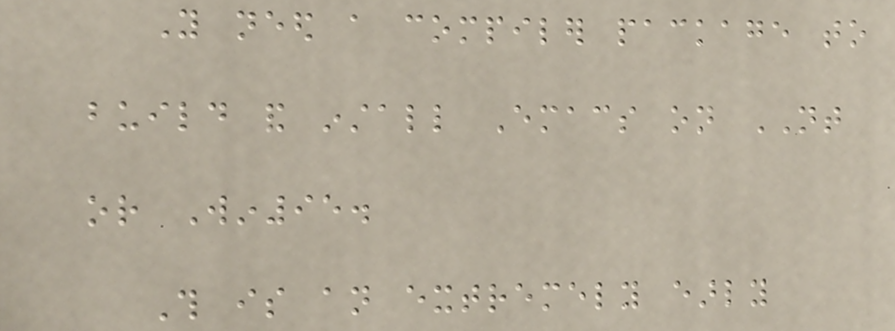You need a compiler package to
build and install Emacs on NT
or Win95.
This is an extremely early
